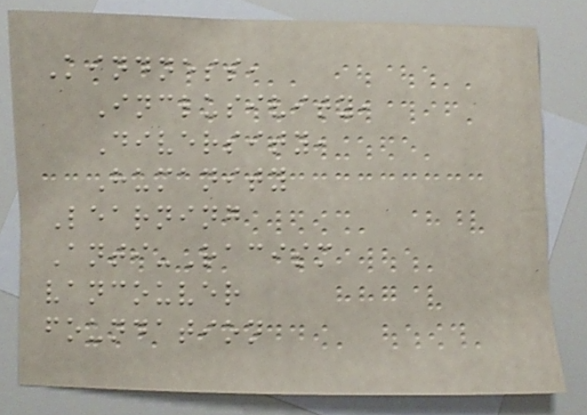Kindness,
Inclusivity,
Diversity,
Humanity
Learning
Anti-Racism
vancouver
foundation
